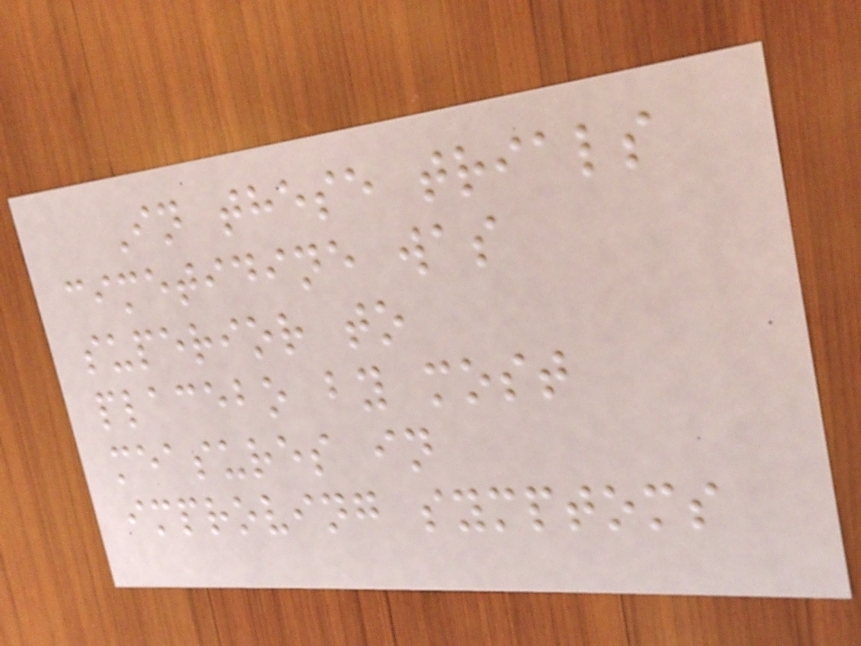In these trials
cimetidine was
superior to
placebo by most
measures in
improving symptoms
